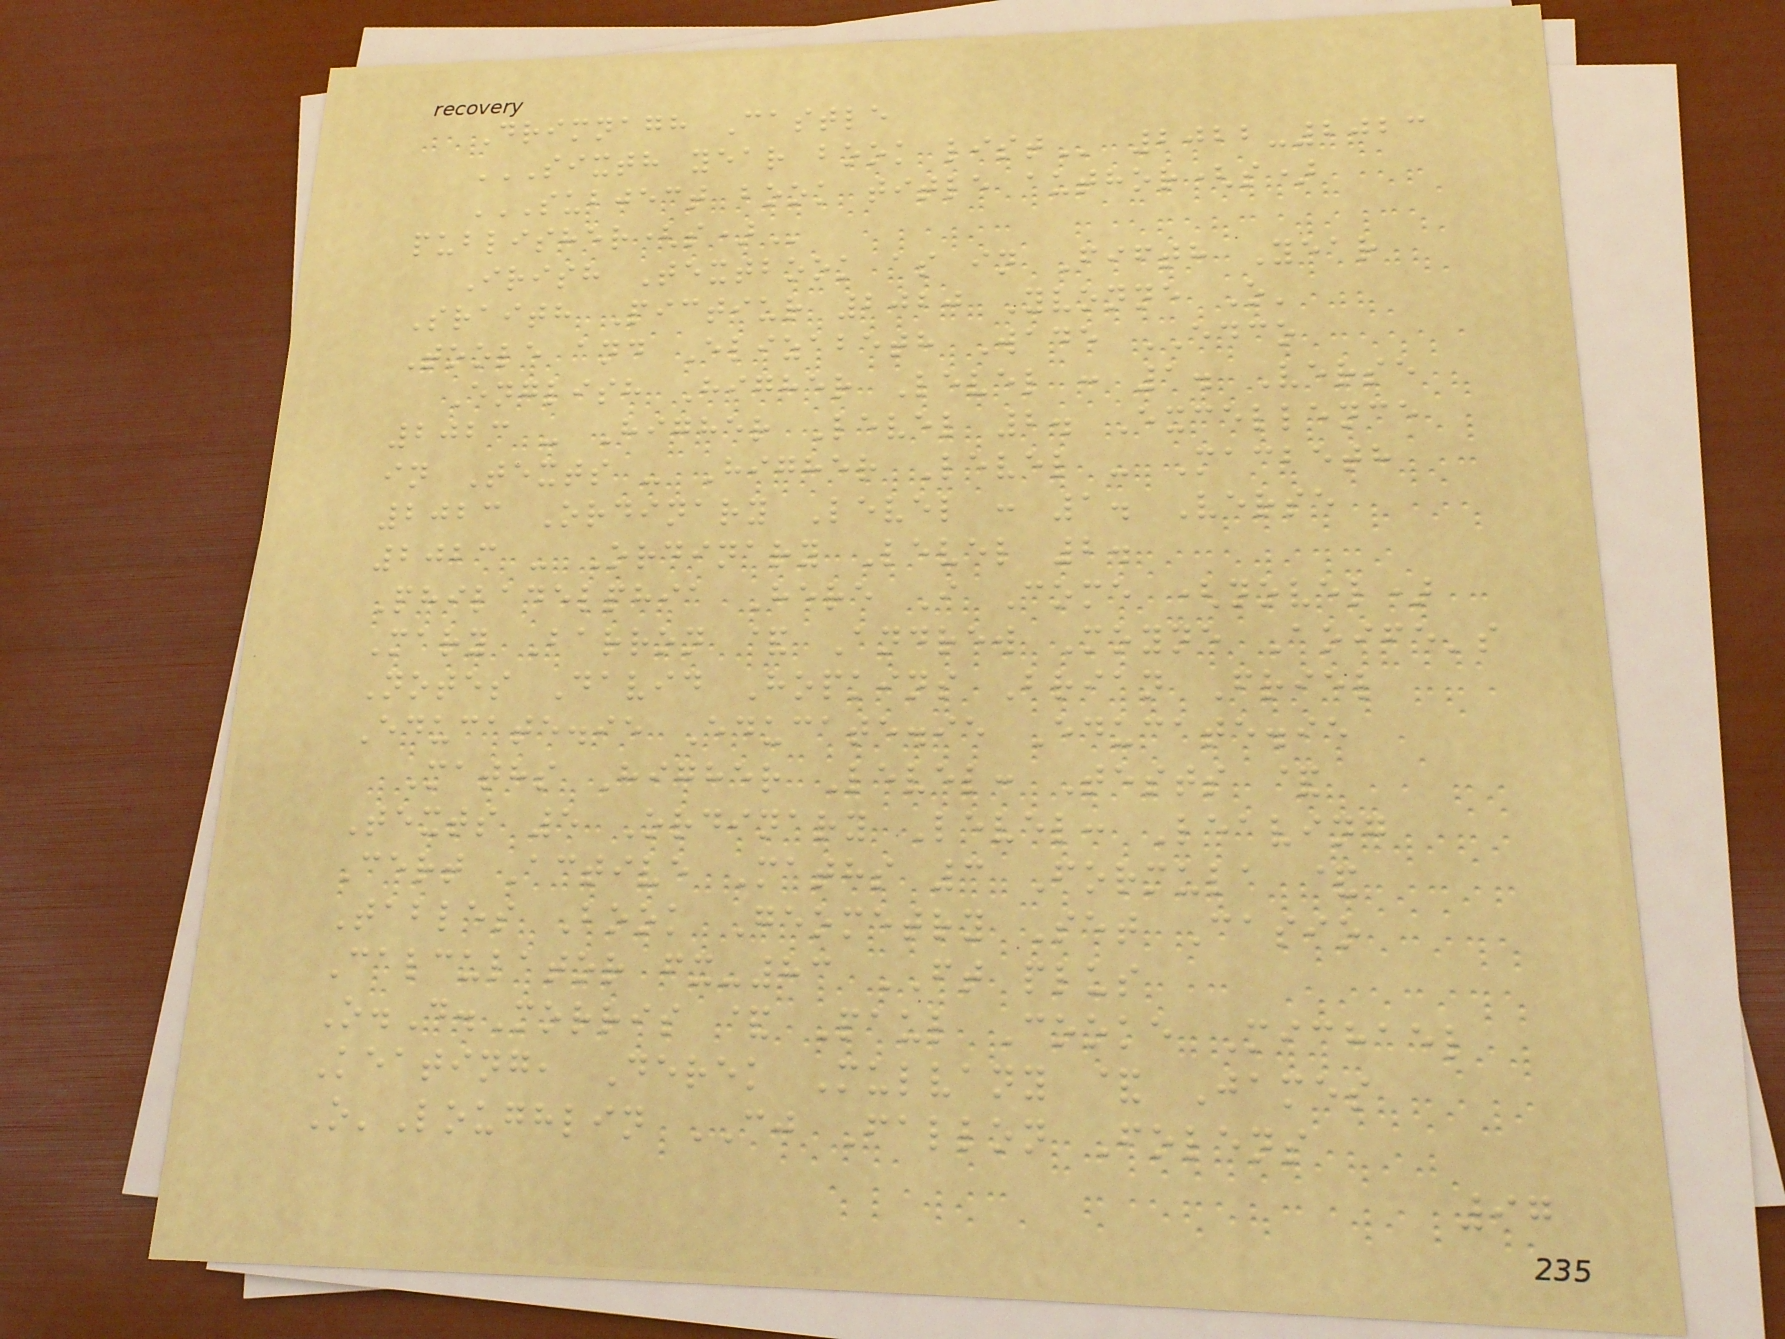Drimnagh Castle
SIXTH YEAR BOOK LIST 2022-2023
SUBJECT BOOK TITLE AUTHOR(S)
PUBLISHER(S)
Irish Textbook as in Fifth Year
Sraith Pictiur 2020 Yvonne O'
Toole and Elizabeth Wade EDCO
English Higher Level : 1. Verse
2023 - Higher Level 2. Excellence
in Texts - Higher Level - Macbeth
2023 Ordinary Level : 1. Verse
2023 - Ordinary Level 2.
Philadelphia Here I Come (novel)
Mary Barron & Andrew Moyne Aoife's
Notes David Hopkins Brian Friel
Educate.ie Educate.ie Educate.ie
Maths Higher Level: Tests &
Texts 5 Ordinary Level: Leaving
Cert Active Maths 3 Formula &
Tables Book Geometry Set Casio
Calculator fx-83 FT plus
O.D.Morris & Paul Cooke Michael
Keating, Derek Mulvany & James
O'Loughlin CJ Fallon Folens
97
